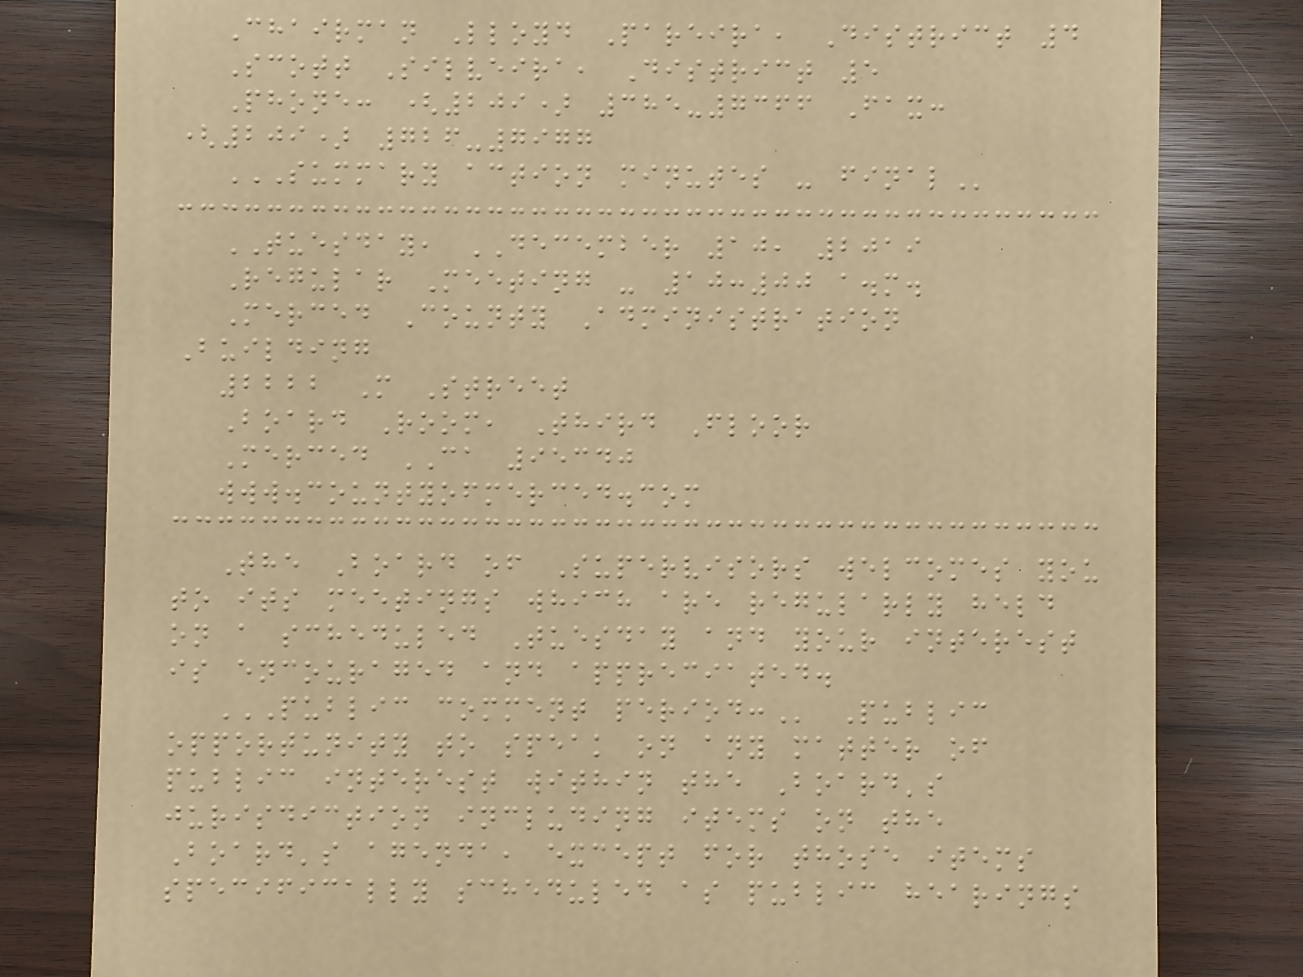Chairman Lloyd Pareira, District 4
Scott Silveira, District 5
Phone: (209) 385-7366 Fax:
(209) 726-7977
SUMMARY ACTION MINUTES - FINAL
TUESDAY, DECEMBER 10, 2019
Regular Meeting - 10:00 a.m.
Merced County Administration
Building
2222 M Street
Board Room, Third Floor
Merced CA 95340
www.countyofmerced.com
The Board of Supervisors welcomes you
to its meetings which are regularly held
on a scheduled Tuesday and your interest
is encouraged and appreciated.
PUBLIC COMMENT PERIOD: Public
opportunity to speak on any matter of
public interest within the Board's
jurisdiction including items on the
Board's agenda, except for those items
specifically scheduled as public hearings
